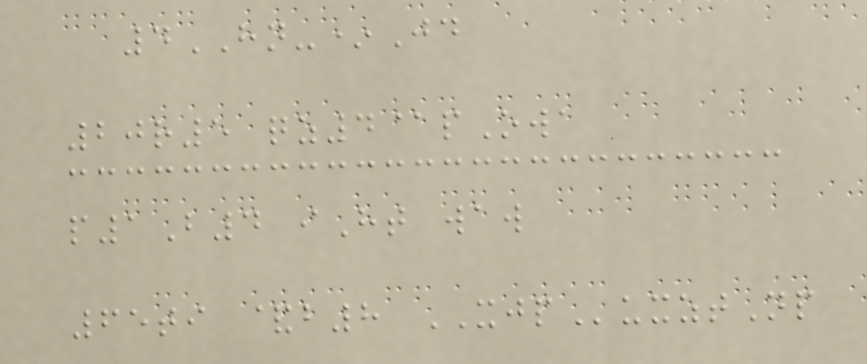4HN-*Jd
20r5 qz4@pOwa
p1B4 iHt waw
65ti &b8 XJPuxztNp
